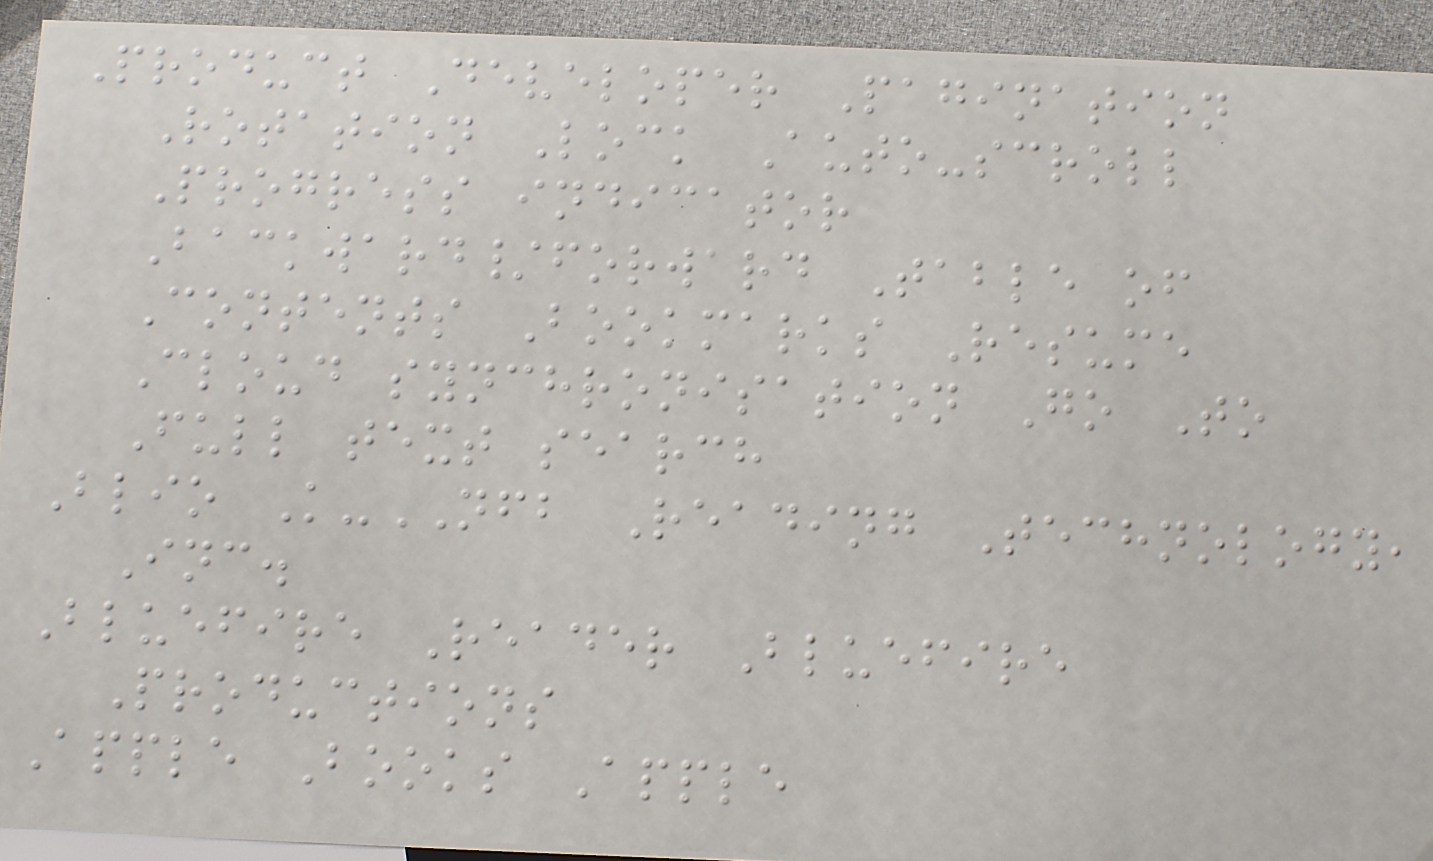Product Developer Pagination
Rotation Lock Auto-scroll
Progress indicator
Backward/forward Table of
Contents Bookmarks Resume
Cloud synchronisation Go To
Full text search
Blio K-NFB Reading Technology,
Inc.
Bluefire Reader Bluefire
Productions
Apple Books Apple
